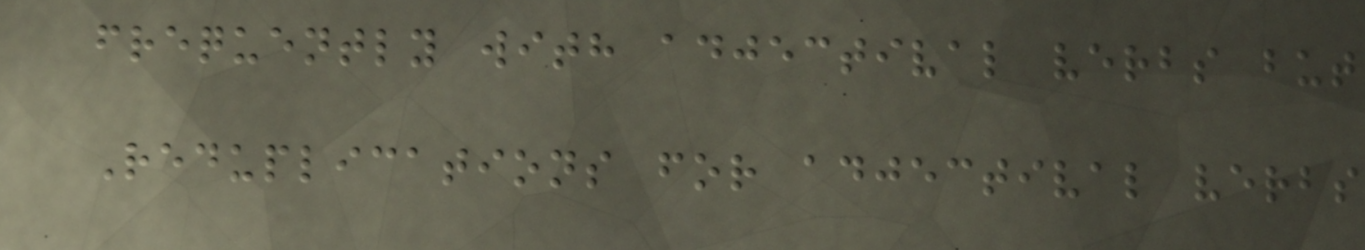frequently with adjectival verbs but
Reduplications for adjectival verbs
